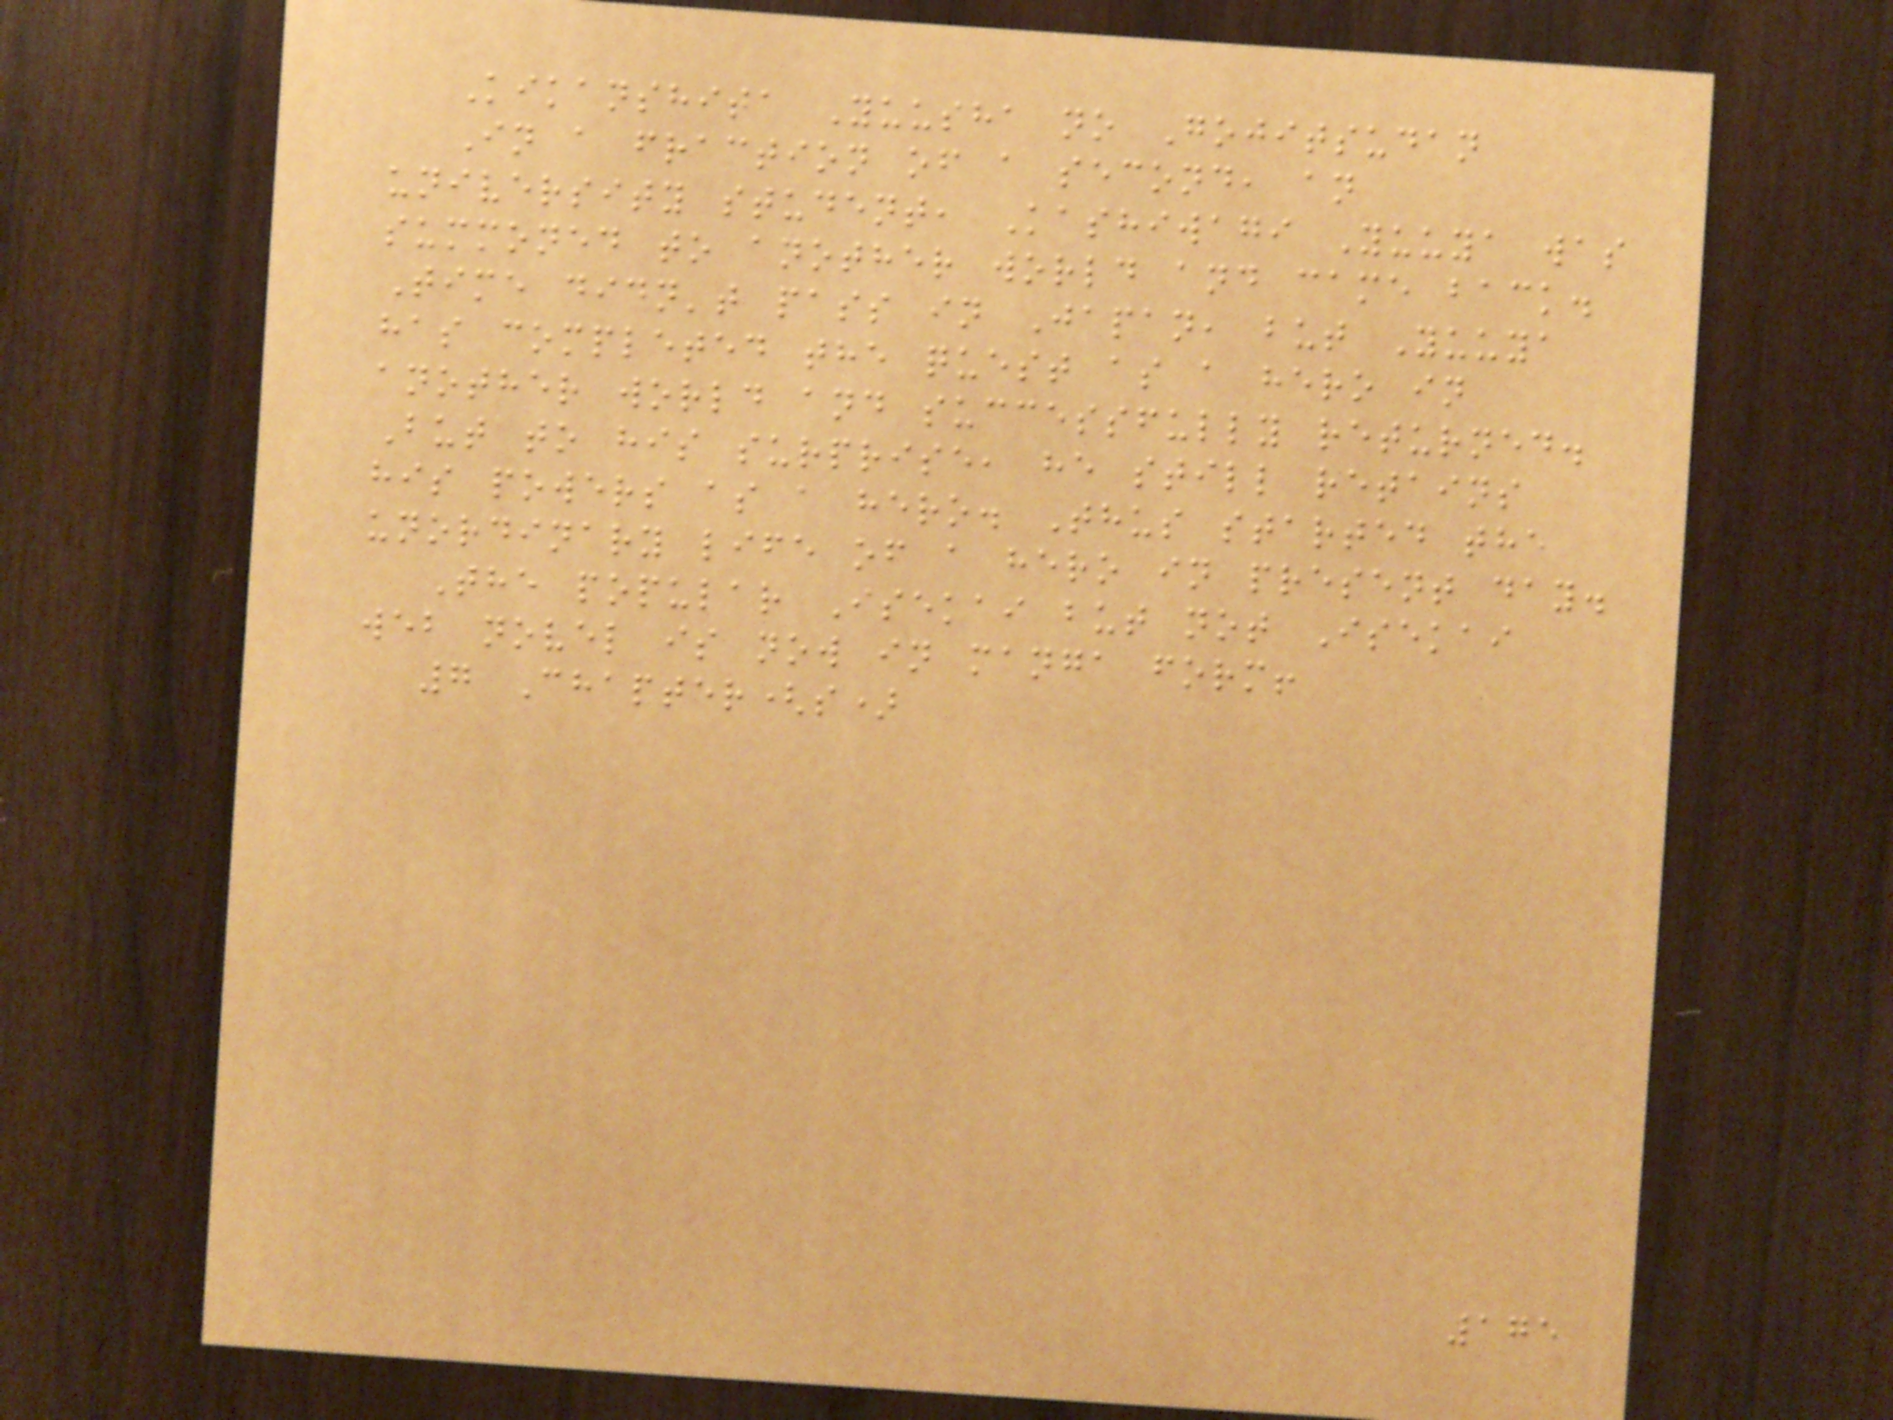Kikanshita Yuusha no Gojitsudan
In a fraction of a second, an
university student, Kashiwagi Yuuya was
summoned to another world and came back.
Time didn't pass in Japan, but Yuuya
has completed the quest as a hero in
another world and successfully returned.
But to his surprise, he still retains
his powers as a hero. Thus started the
unordinary life of a hero in present day.
The popular Isekai but not Isekai
web novel is now in manga form!
7 Chapter(s)
175
